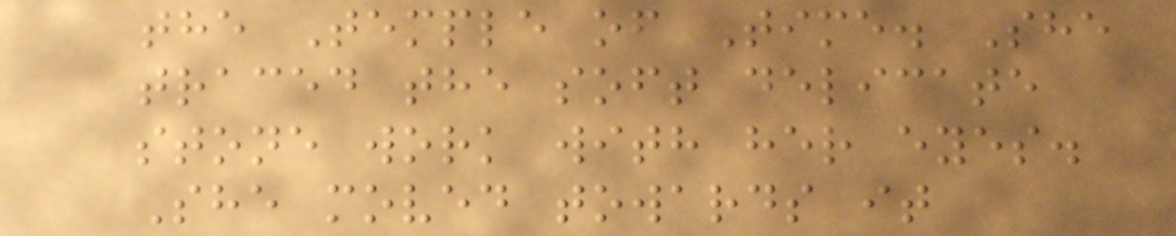the Temple of Time. She
traced the soft delicate
stone work with her eyes.
She moved towards it
